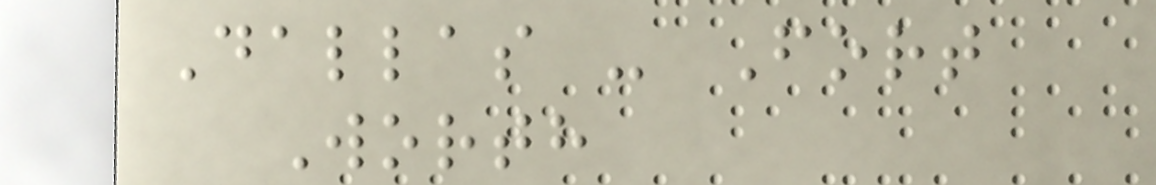Dallas - Fort
Worth
